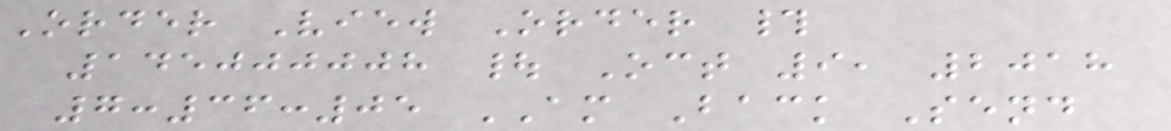Order View Order #
145000008 | Oct 9, 2018
7:36:05 AM Back Send
